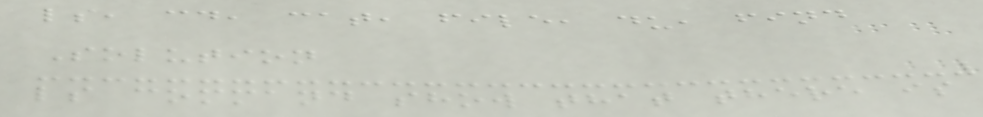ls, cd, cat, file, du, find
Solution
ls command show that there is
